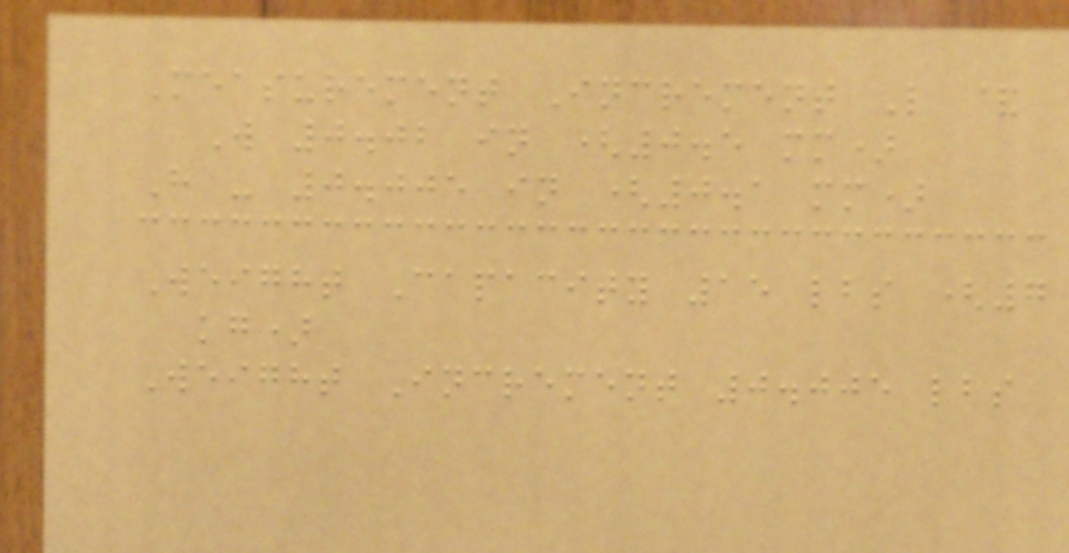Measurement Increment L &
W 0.02 in (0.5 mm)
H - 0.005 in (0.1 mm)
Weight Capacity 15 lbs (7
kg)
Weight Increment 0.005 lbs
